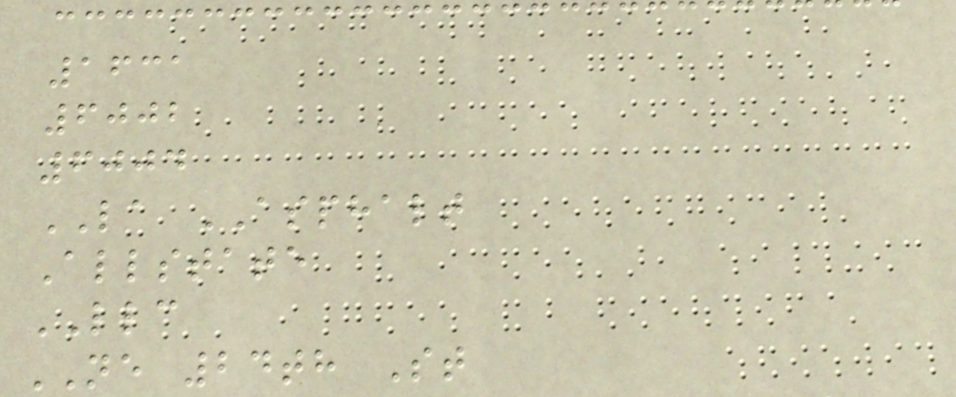1631
6002
6004
LA ASPHALT
Allstate
LLC
NE 24th St
